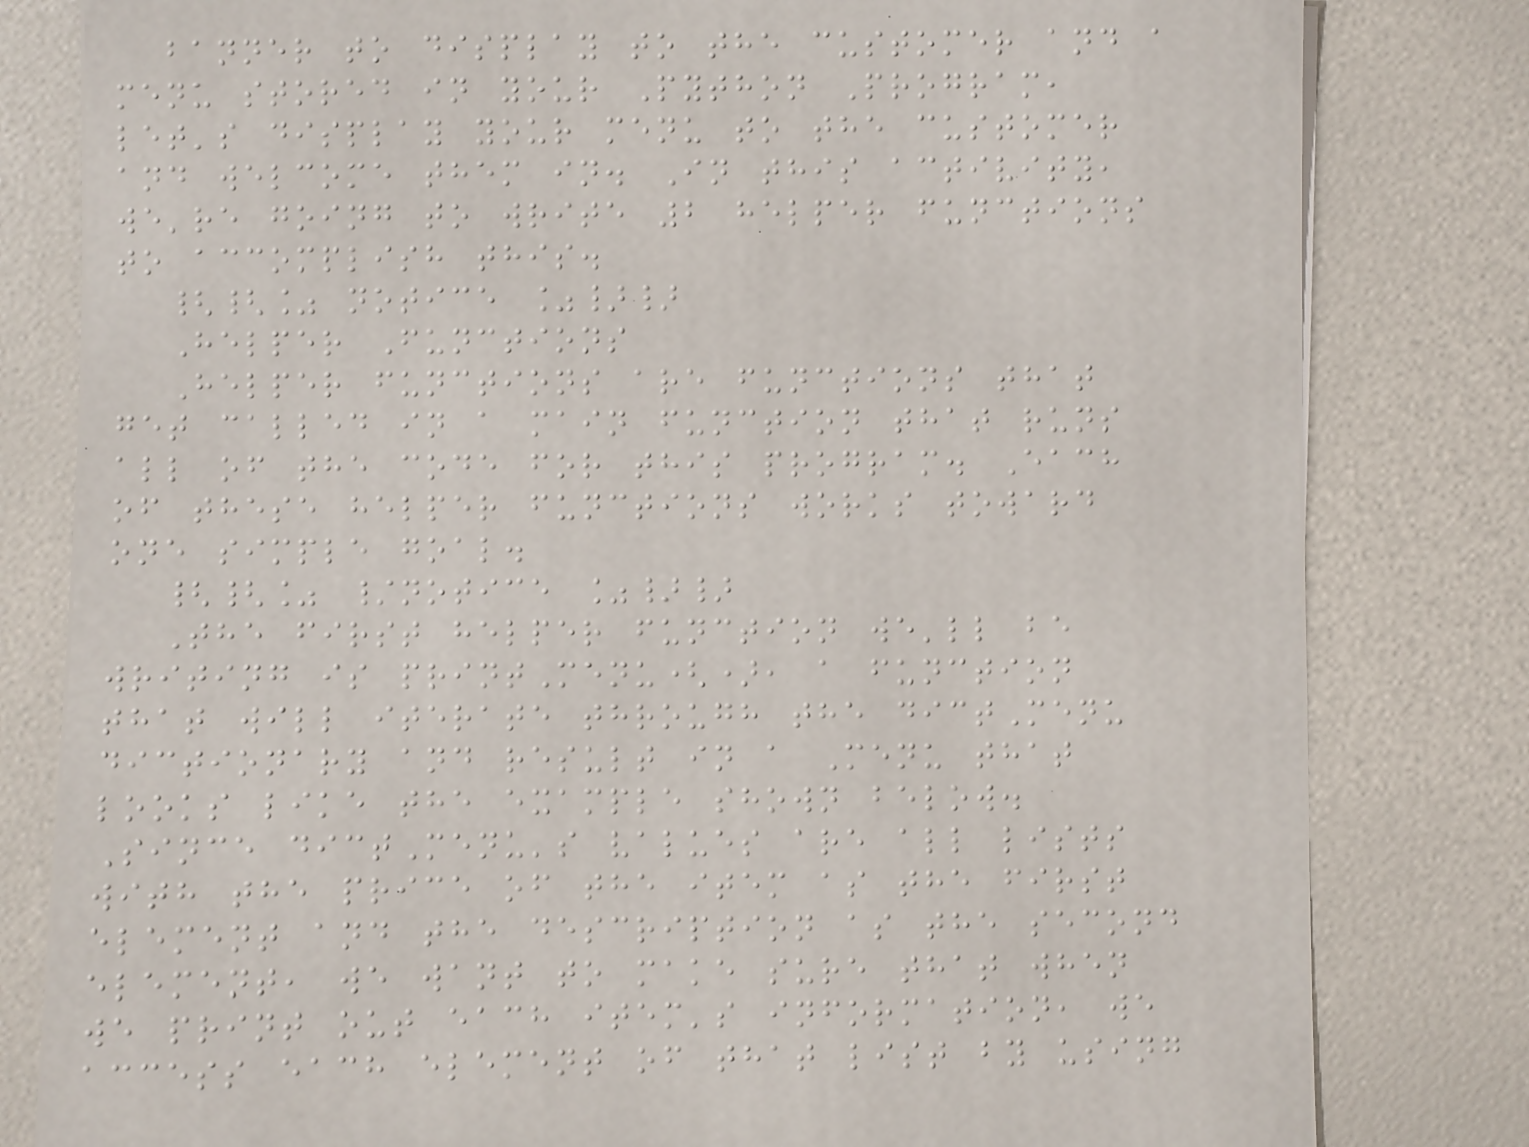banner to display to the customer and a
menu stored in your Python Program,
let's display your menu to the customer
and welcome them in. In this activity,
we're going to write 2 helper functions
to accomplish this.
{{% notice %}}
Helper Functions
Helper functions are functions that
get called in a main function that runs
all of the code for this program. Each
of these helper functions works toward
one simple goal.
{{% /notice %}}
The first helper function we'll be
writing is printMenu(), a function
that will iterate through the dictMenu
dictionary and result in a Menu that
looks like the example shown below.
Since dictMenu's values are all lists
with the price of the item as the first
element and the description as the second
element, we want to make sure that when
we print out each item's information, we
access each element of that list by using
